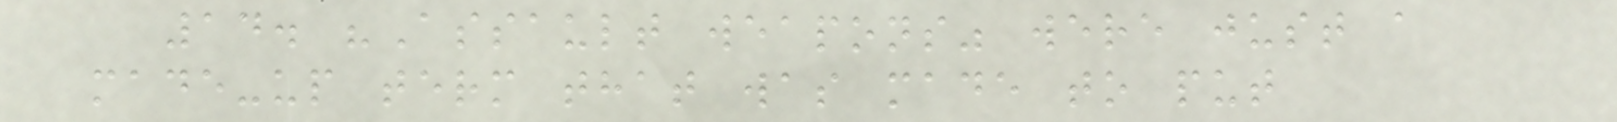14. "Assault weapons" were just a
made-up term that was made to put
